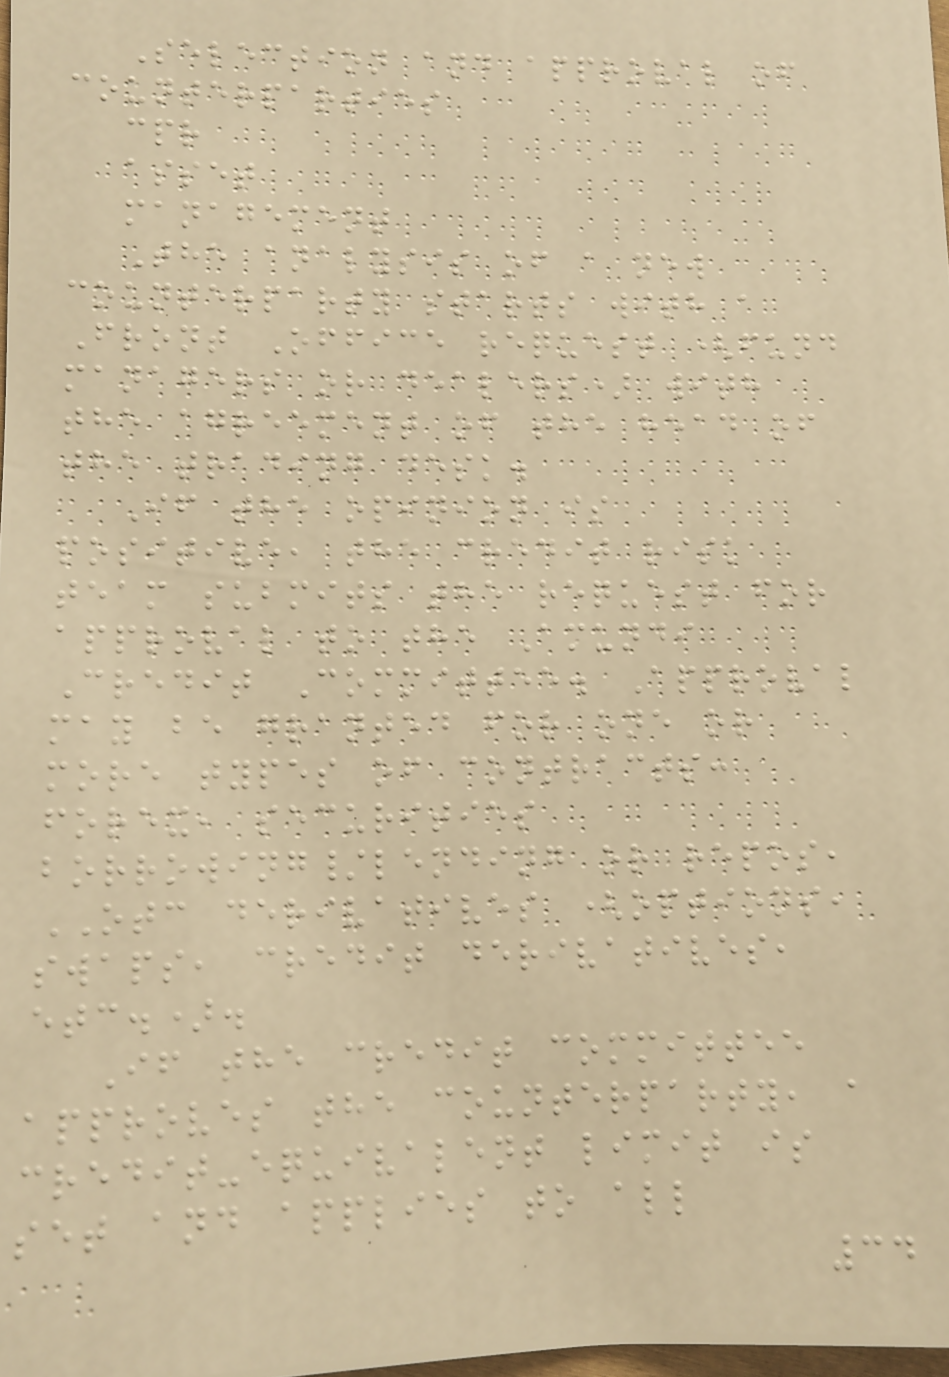Selection and approval of
counterparties
cpr
asset
management
The analysis of a new
counterparty starts with a
Front Office request (fund
managers or dealers) with
the agreement of the head of
the trading desk.
If the opinion is
positive, the credit risk
team submits the request for
approval to the Amundi
Credit Committee. Approval
may be granted for one or
more types of contracts:
forex, securities
borrowing/lending or repos,
OTC derivatives (options,
swaps, credit derivatives,
etc.).
If the credit committee
approves the counterparty, a
credit-equivalent limit is
set and applies to all
34
